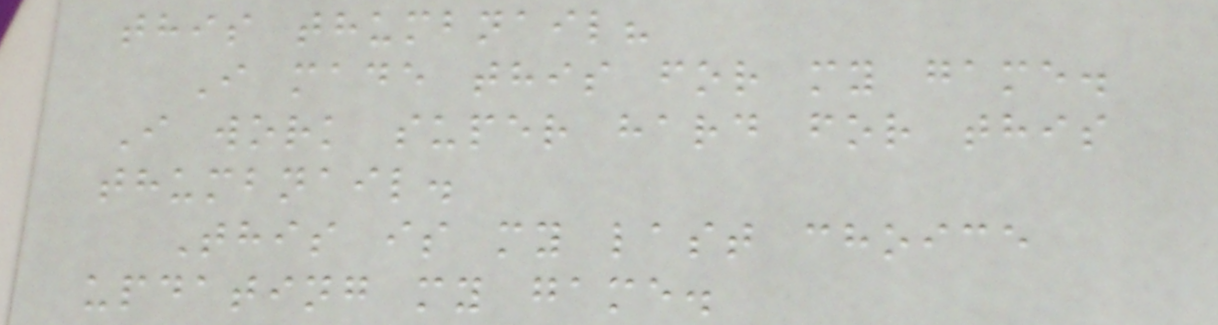this thumbnail?
I made this for my game.
I work super hard for this
thumbnail.
This is my last choice
updating my game.
